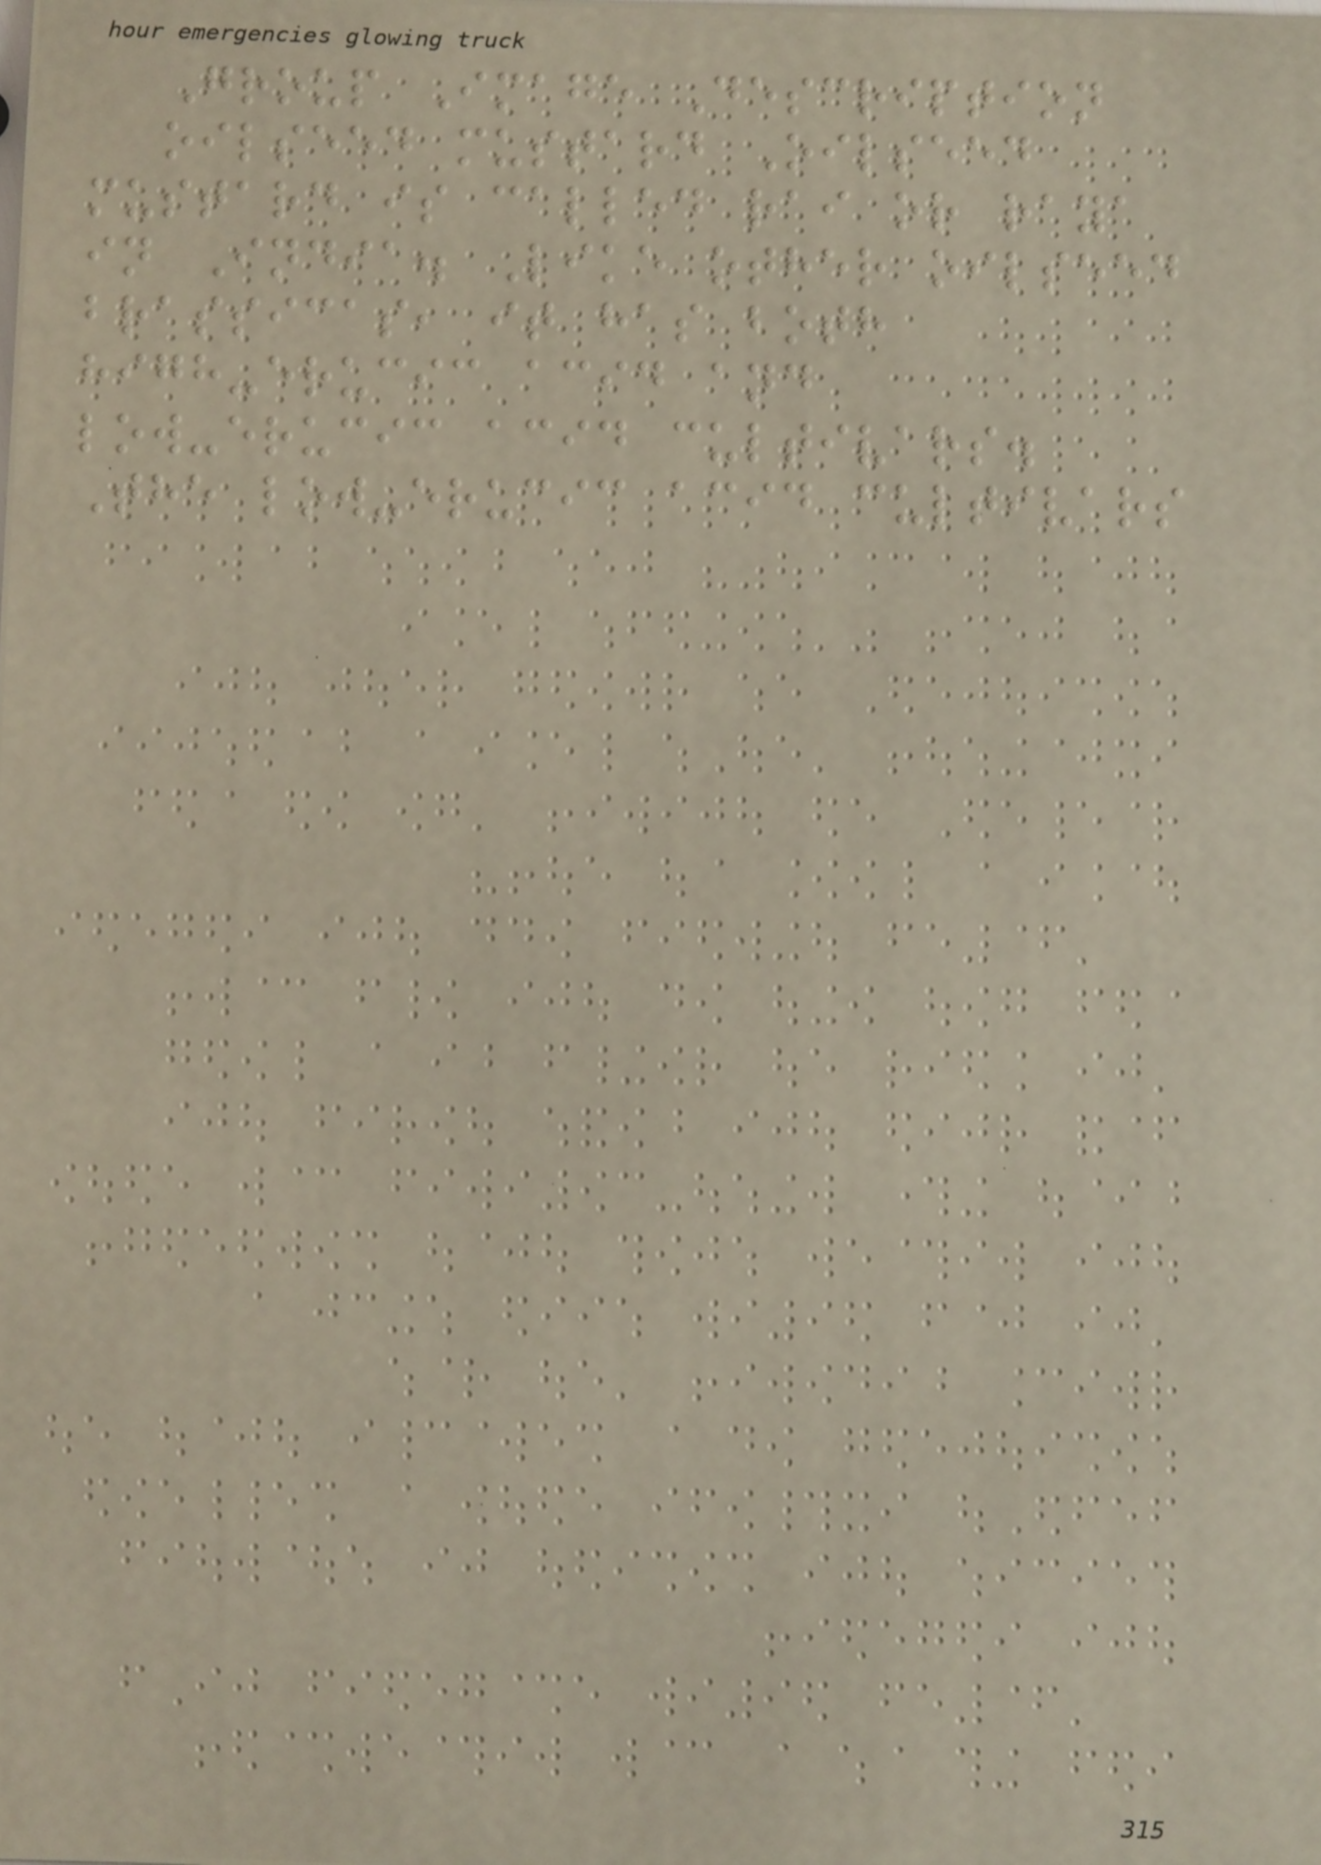Group Image Description
oilseed mustard Oilseed
mustard is called rai or raya
in India. Like other oilseed
brassicas, it has both
high-erucic acid and
low-erucic acid cultivars.
The low-erucic acid cultivars
